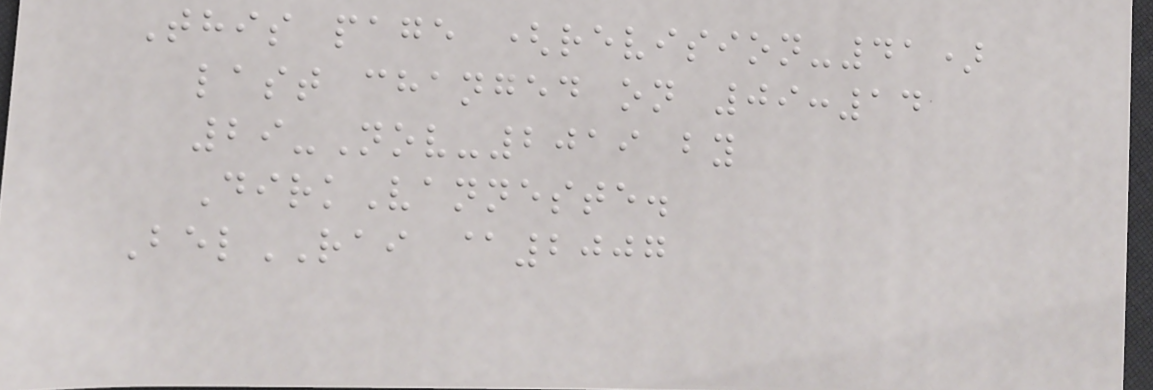This page (revision-41)
last changed on 09:14
29-Nov-2019 by
DirkVanneste.
BelRAI @2007
